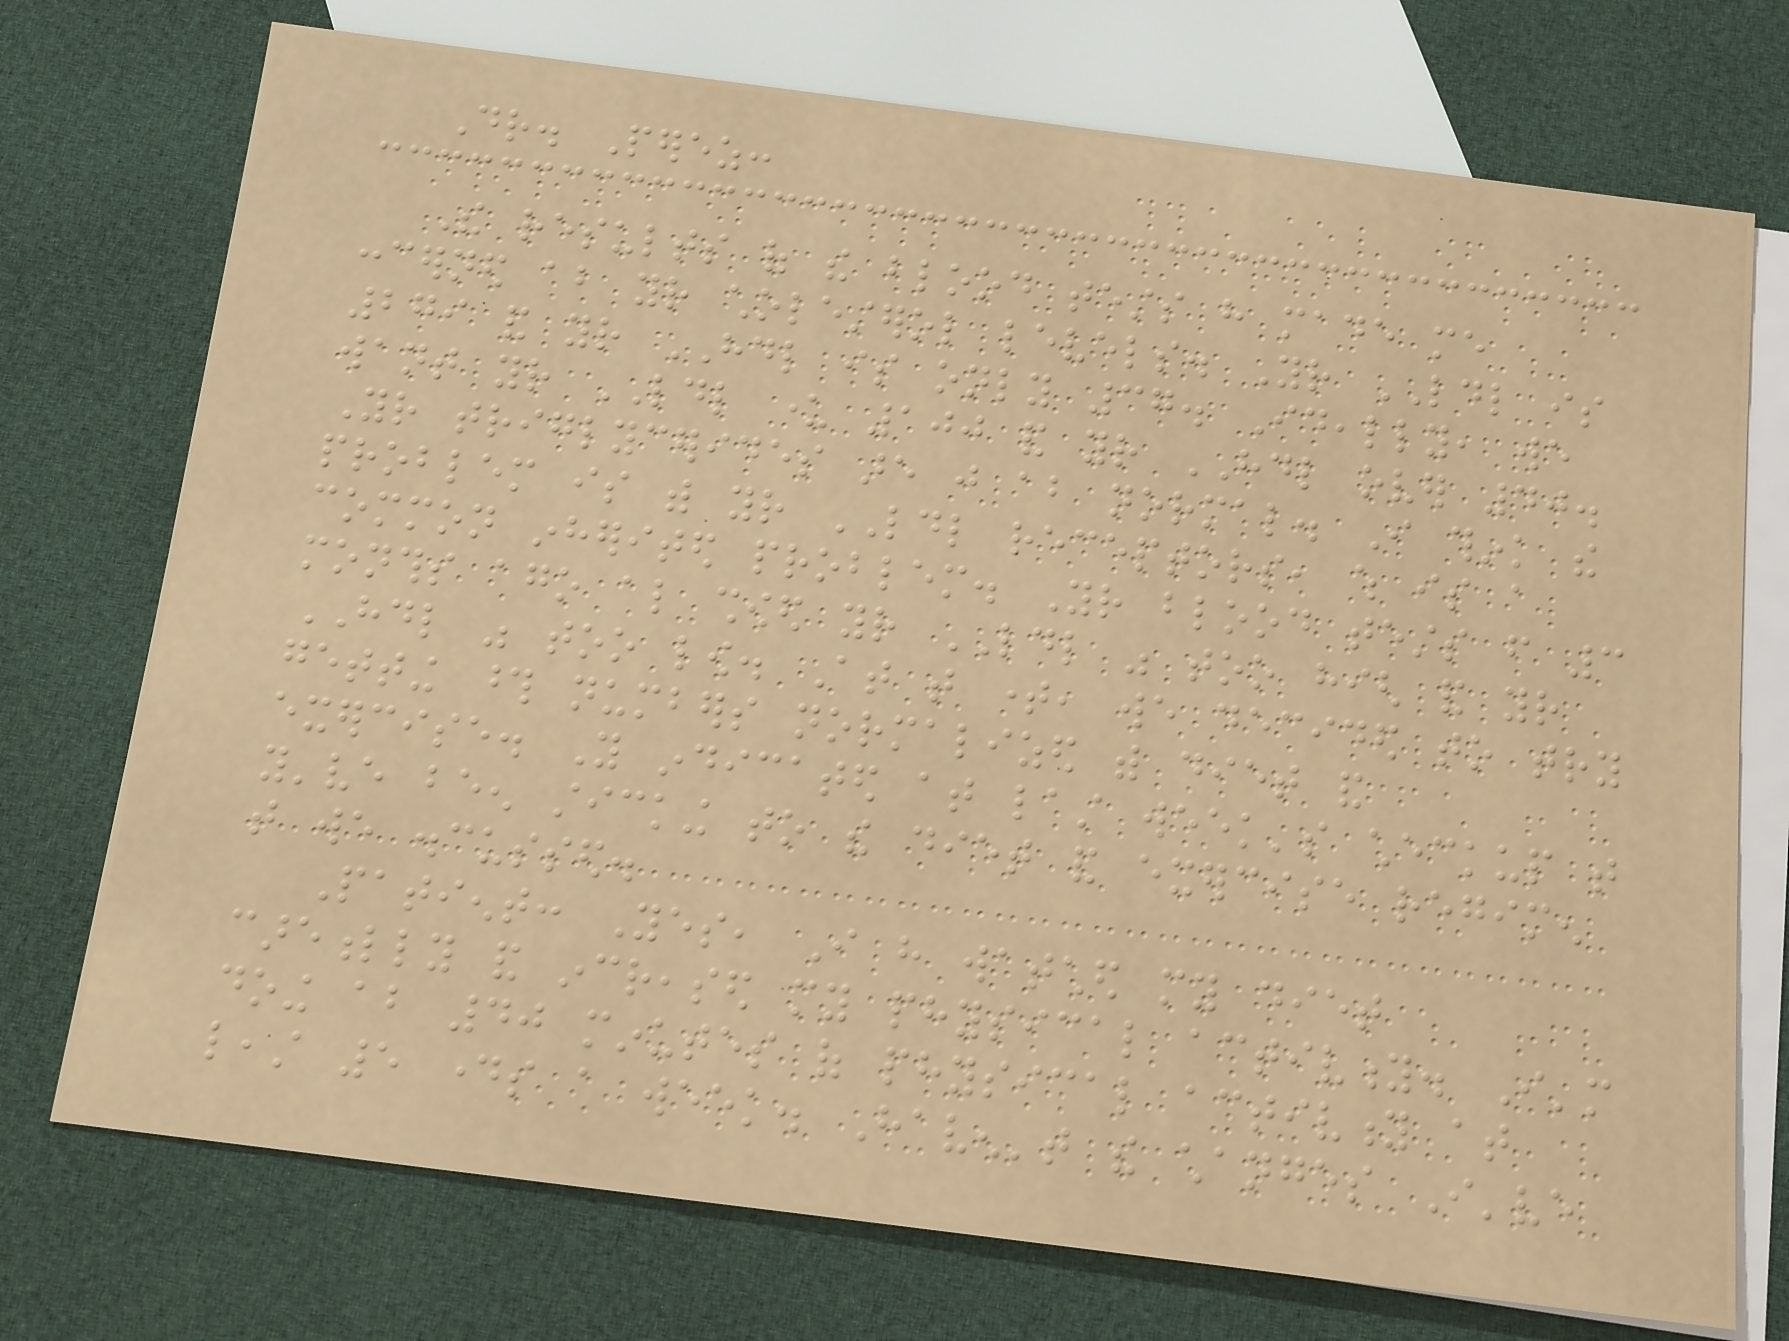Dr. Perez:
The results of the blood tests have made me
concerned about your cholesterol levels. Your LDL is
279 and your HDL is only 37. Ideally, we
want your LDL under 100 and your HDL over 40.
Your triglycerides are just about normal. I think the
problem is with your LDL receptors, which is a
common inherited problem. Your blood tests from 3
months ago also showed your LDL was too high and your
HDL was too low. At that time, we decided to try
getting those numbers normalized with diet and
exercise. You indicated at last week's checkup that
you've been sticking to the diet and exercise regimen
that we discussed.
Patient: Yes, I have watched my diet
carefully and increased my physical activity. I'm
doing about 40 minutes of physical activity at
least 5 days a week. Haven't the changes I've
